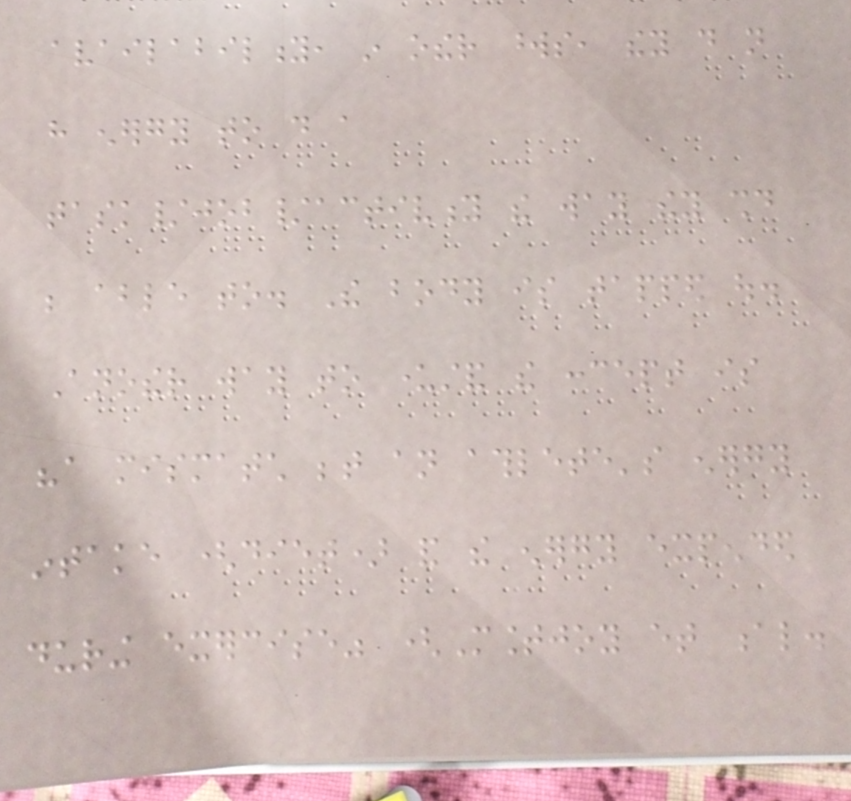availability, in other words, they do not
have energy to do a
task/job/activity the way they should
be able to. The body is tapped out.
Another way to understand the concept is
"a mismatch between an athlete's energy
intake (diet) and the energy expended
during exercise" (Mountjoy et al.
